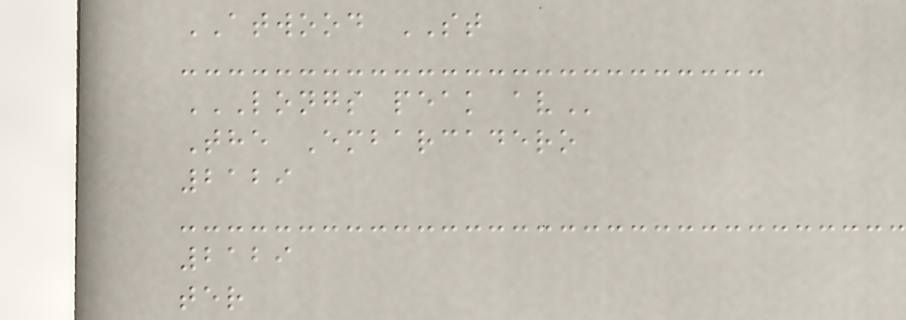ATWOOD ST
LONGS PEAK AV
The Embarcadero
2129
2129
ter
